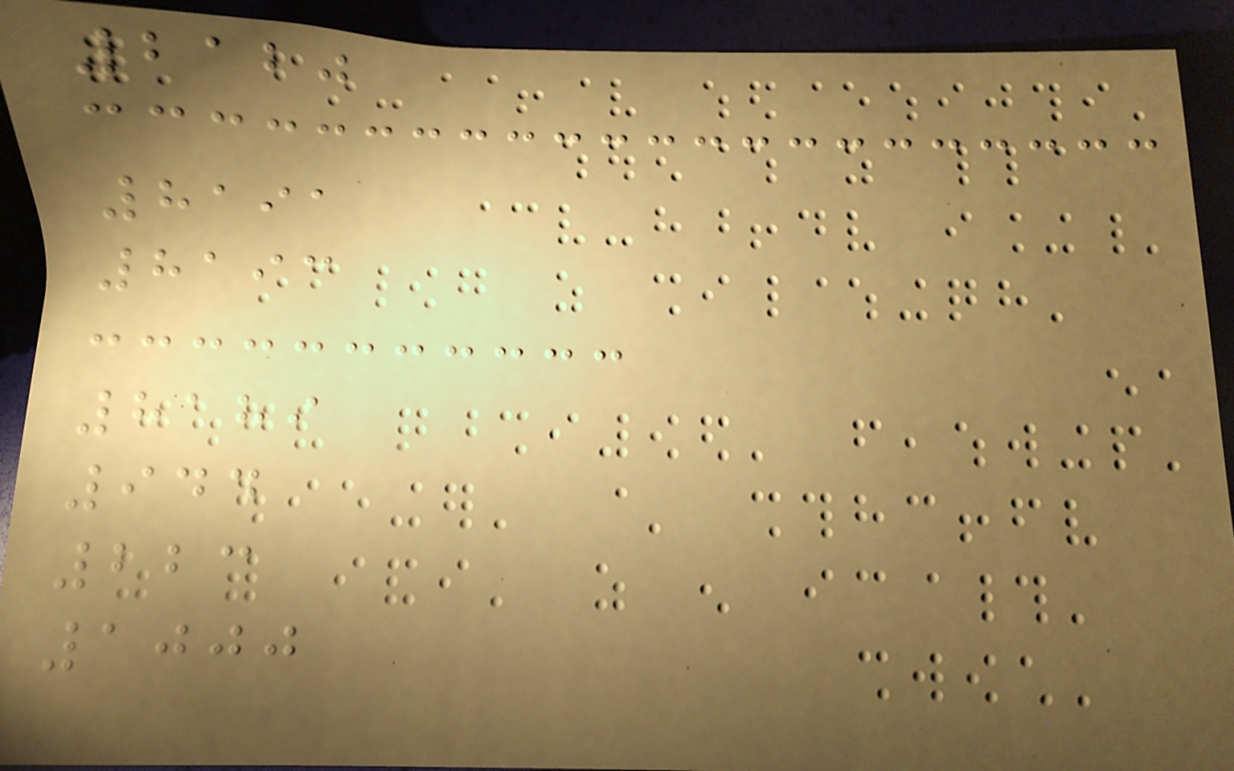2120
8191
8193
8189
944
223
1000
